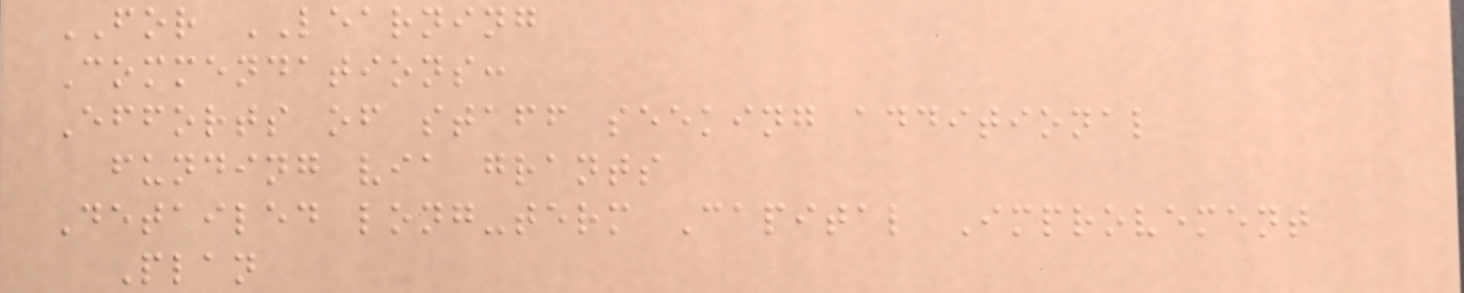FOR LEARNING
Commendations:
Efforts of staff seeking additional
funding via grants
Detailed long-term Capital Improvement
Plan
